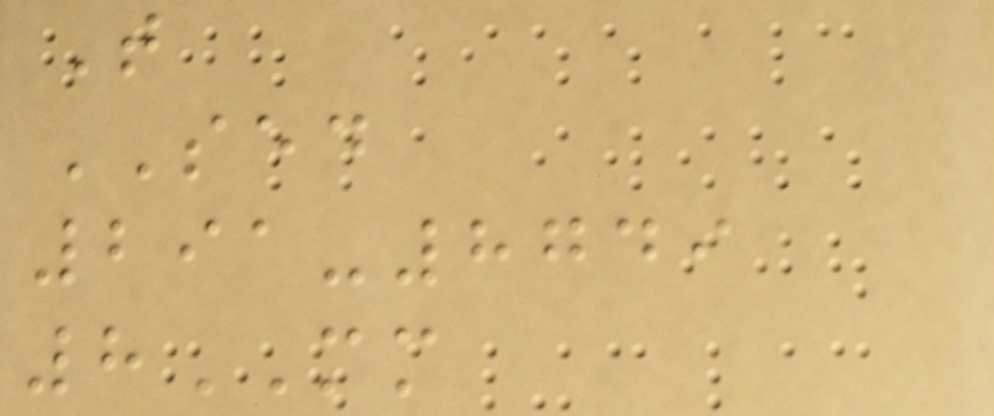T
SED
291-8749
8MM
